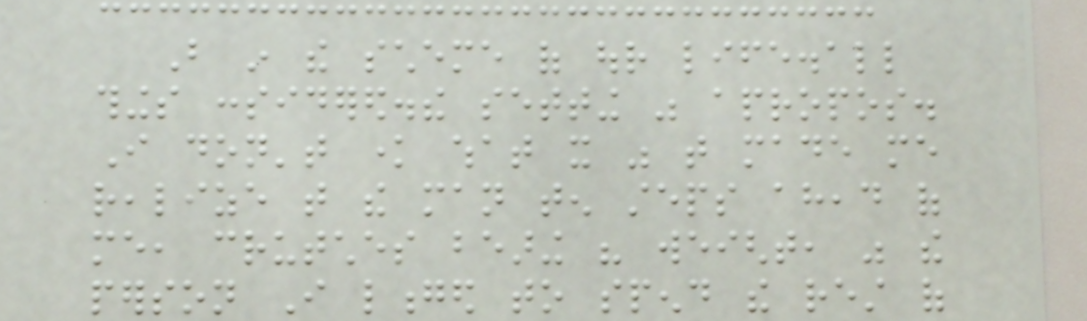But in the scheme of our life.all
things considered.the setting was apropos.
I don't know what it was that made me
realize that the man ten steps ahead of
me, crutches bearing his weight, was the
person I longed to spend the rest of
